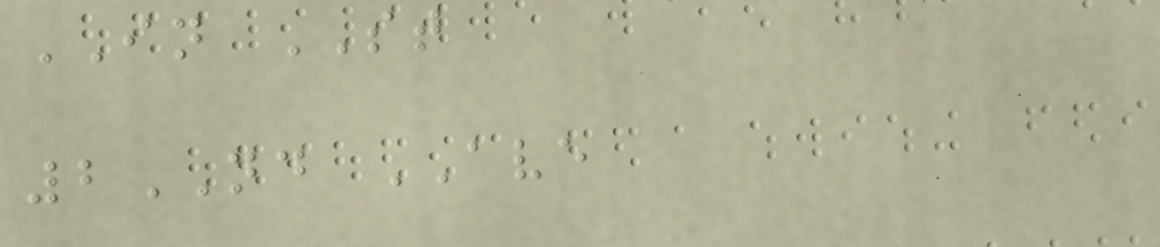IN ST
2ND AVE
